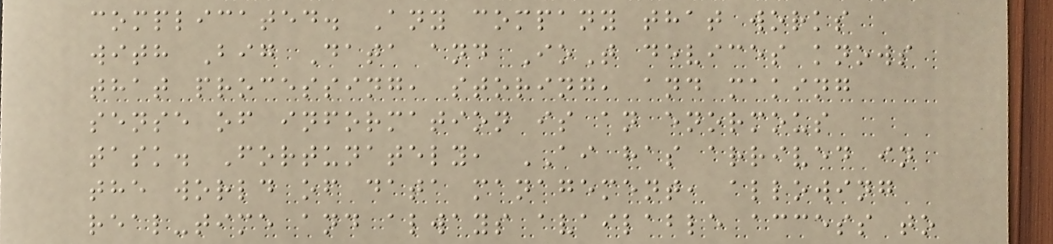complicated. Any company that works
with Big Data and IoT devices knows
that processing, storing, and making
sense of information is an enormous
task. Fortunately, AI has arrived in
the world of data management, allowing
real-time and always available access to
